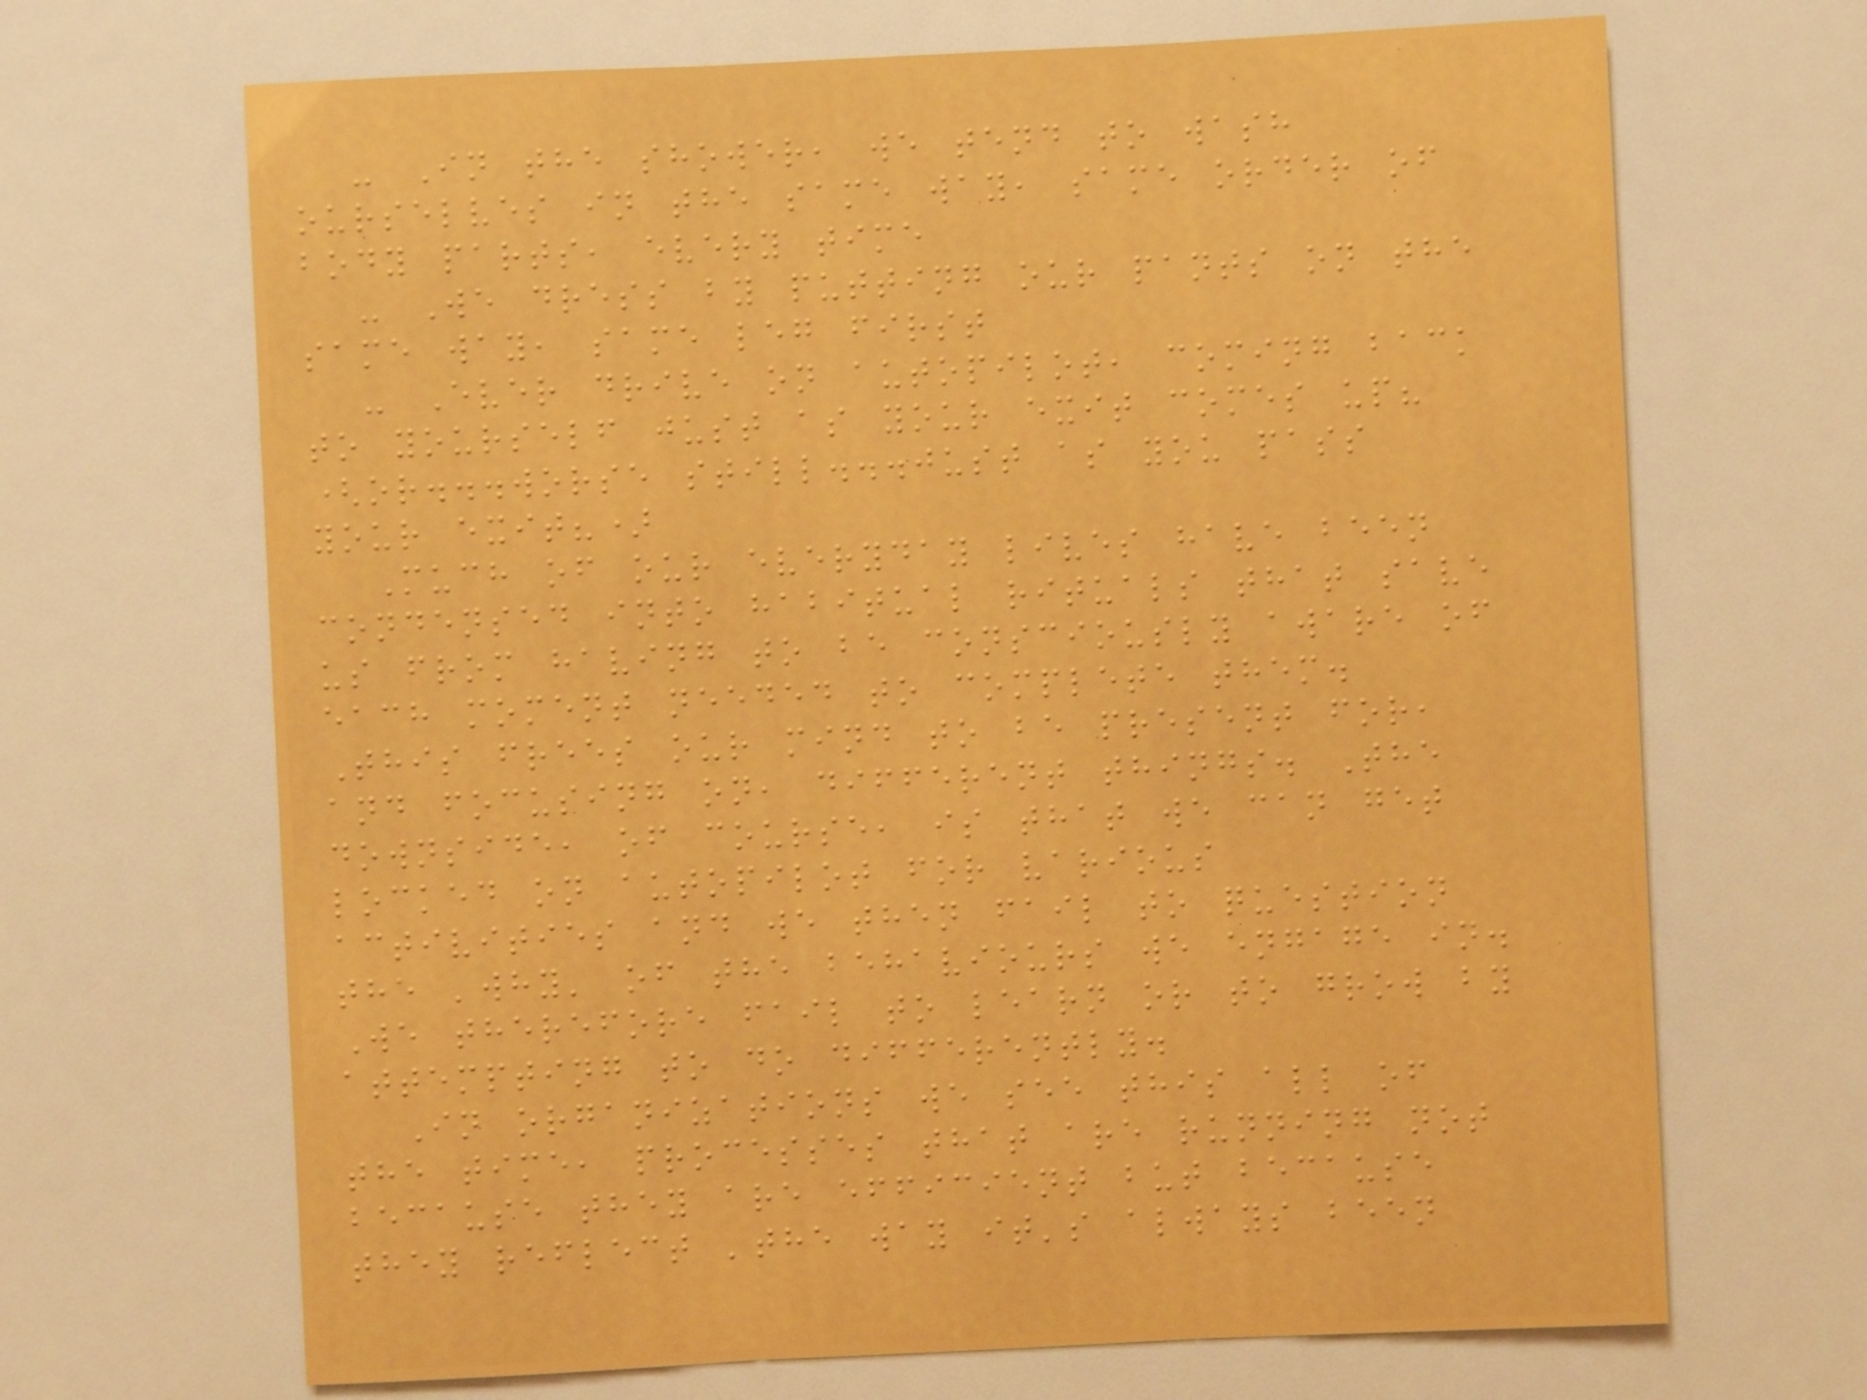- In the shower, we tend to wash
ourselves in the same way, same order of
body parts, every time
- We dress by putting our pants on the
same way, same leg first
- Ever drive on autopilot, coming back
to yourself just as your exit comes up?
(or...worse still...just as you pass
your exit?)
Much of our everyday lives have been
condensed into habitual rituals that save
us from having to be consciously aware of
each moment needed to complete them.
This frees our mind to be present for,
and focusing on, different things. The
downside, of course, is that we can get
locked on autopilot for various
activities and we then fail to question
the 'why' of the behaviours we engage in.
We therefore fail to learn or to grow by
attempting to do differently.
In organizations we see this all of
the time, processes that are running not
because they are efficient but because
they reflect 'the way it's always been
